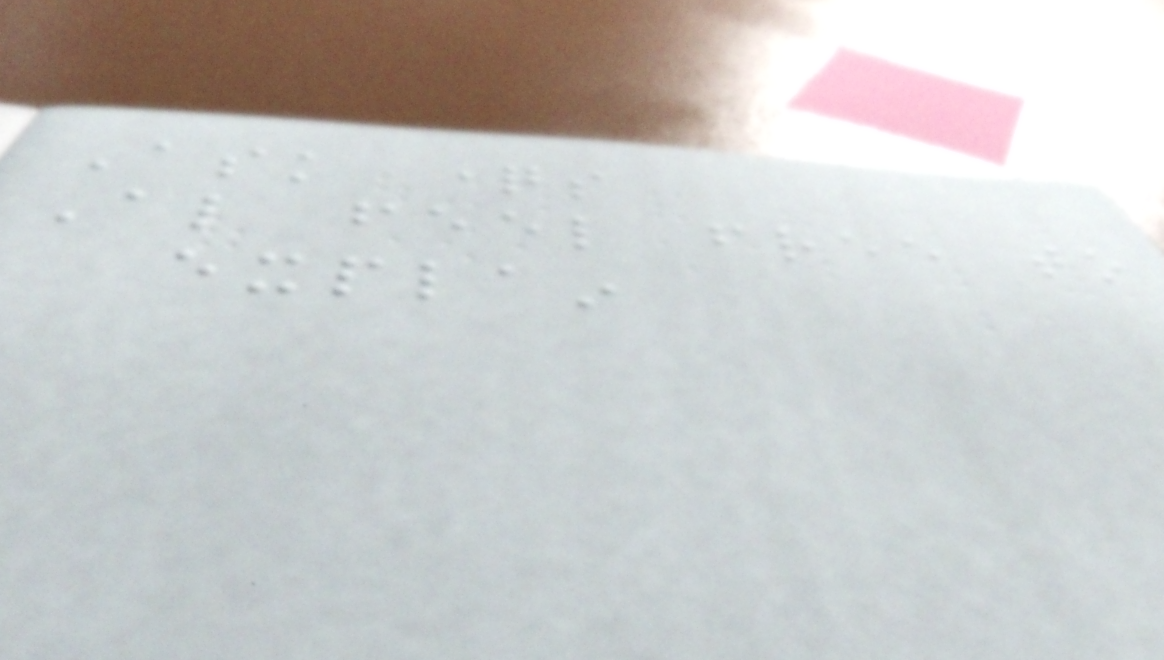Ask questions
Also feel free to
explain
